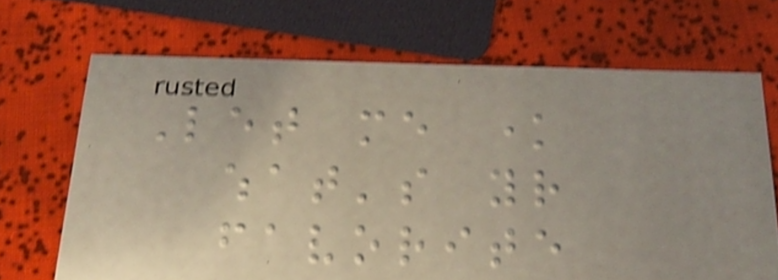Let me know
what's your
favorite
